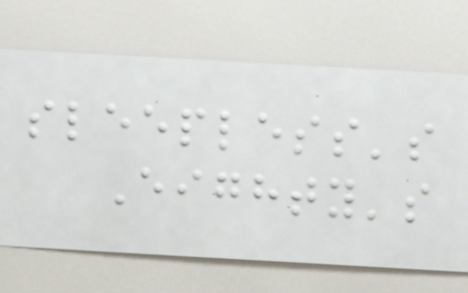sleepless's
Eighty's
